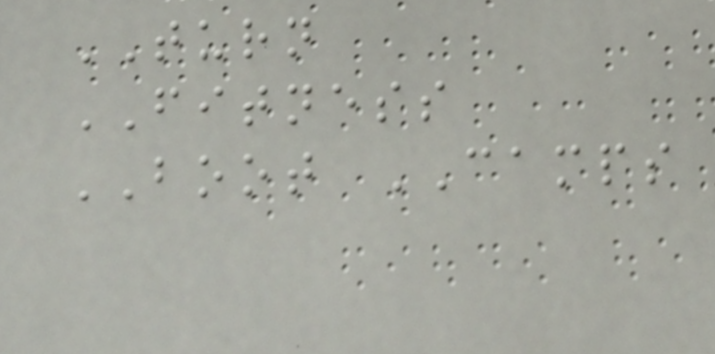TURN
FITNESS
BOOT CAMPS
